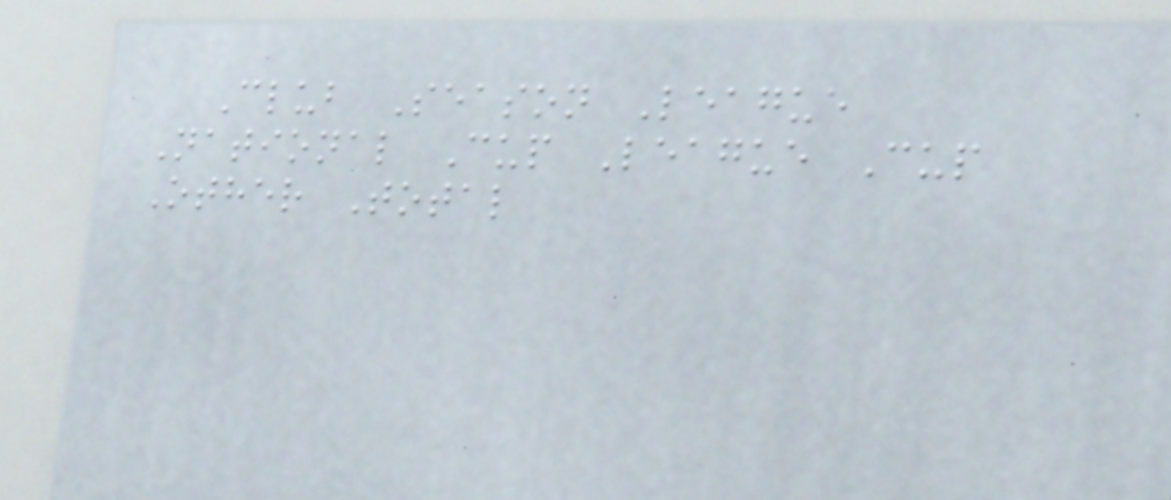Club Season League
National Cup League Cup
Other Total
